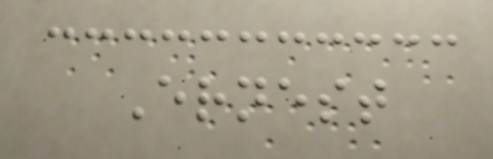Ernest
